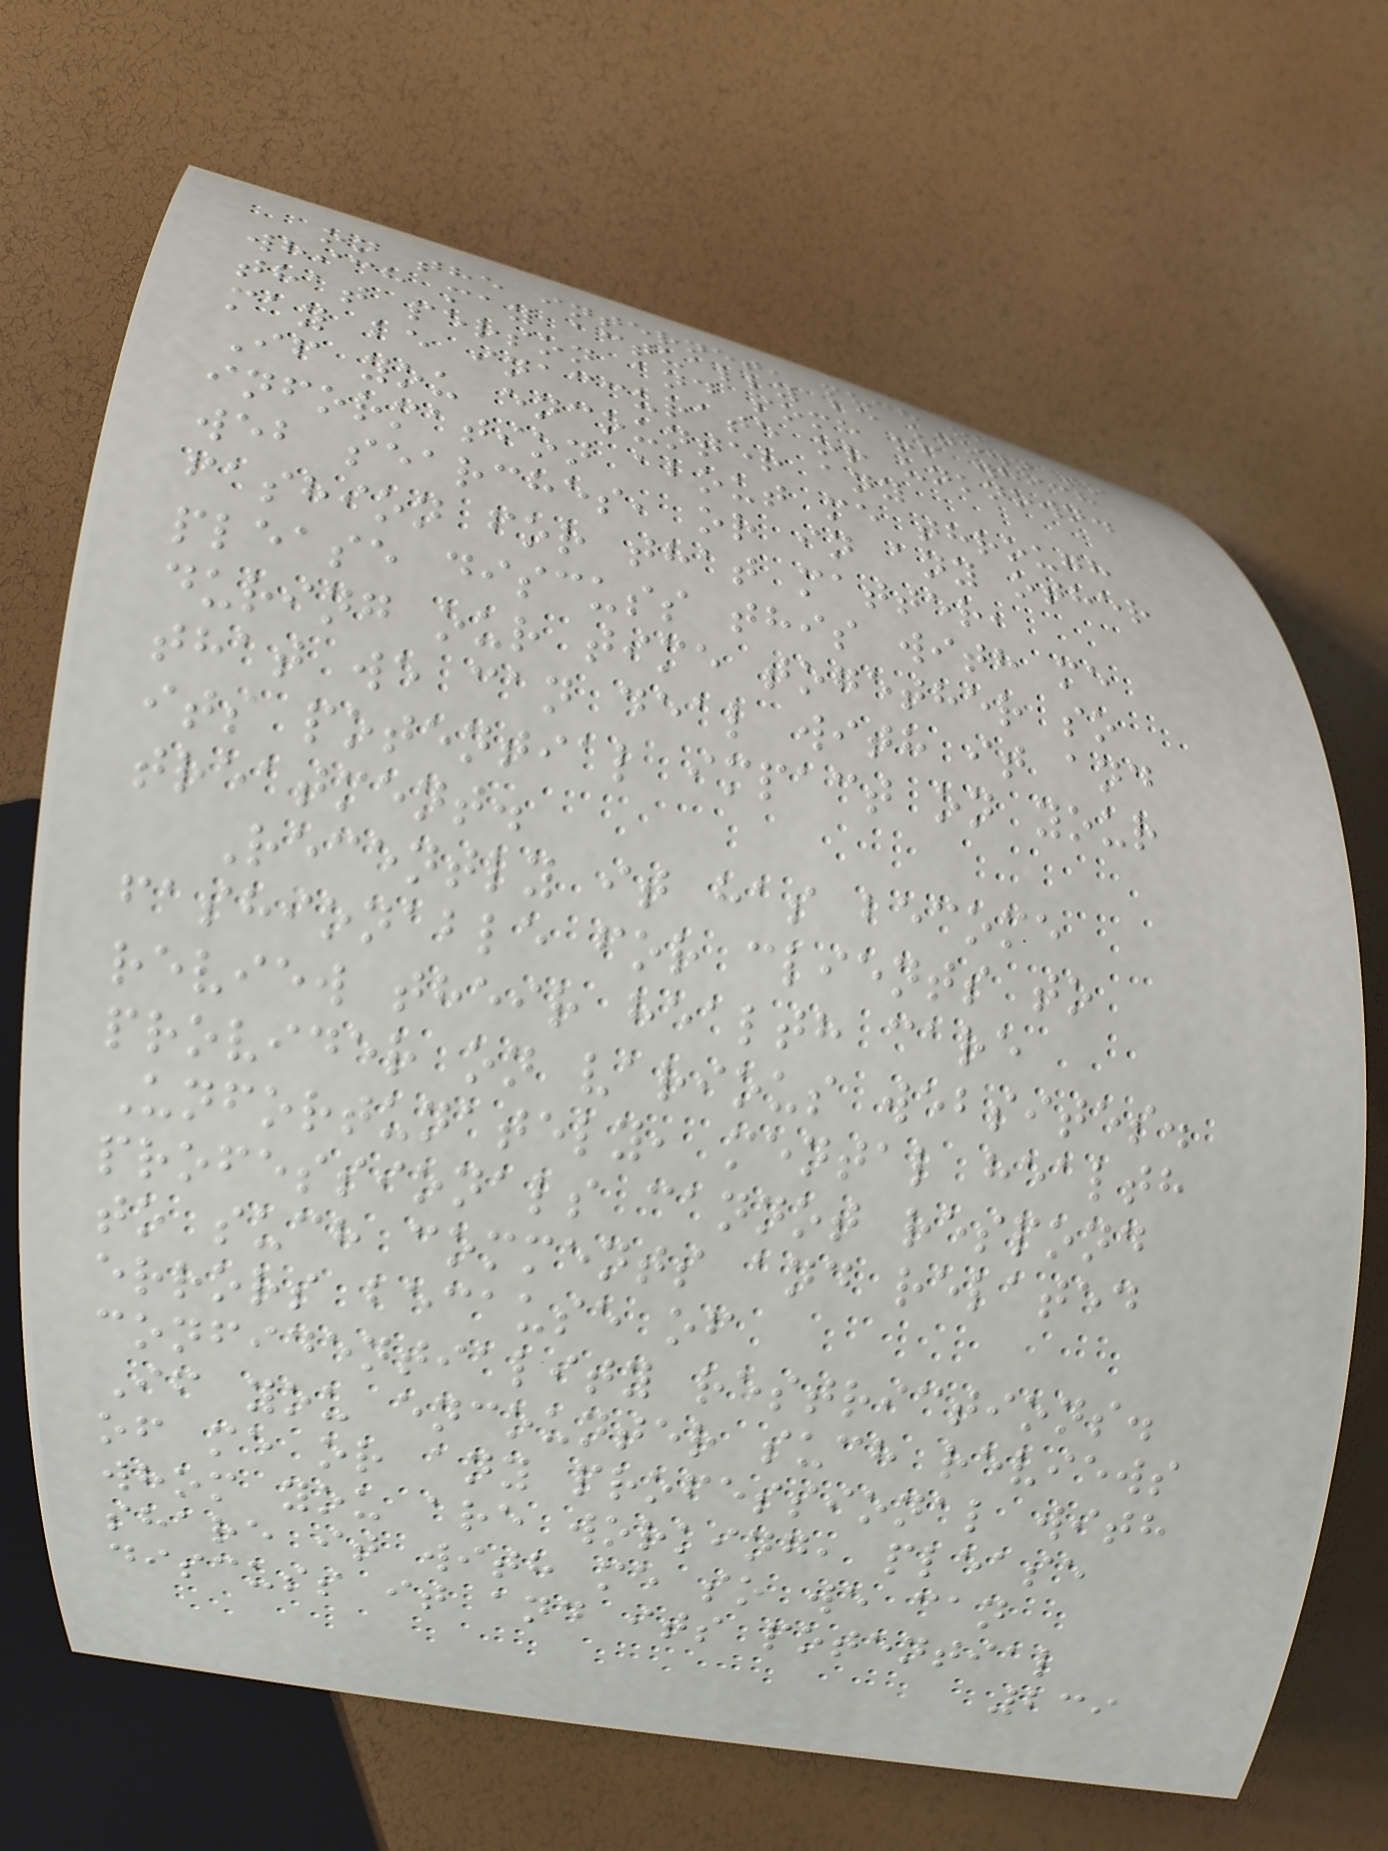on the internet, much of
which may actually be known to
that person and some of which
may be inaccurate or unknown.
If you encounter any
information about me through
web searches, or in any other
fashion for that matter,
please discuss this with me
during our time together so
that we can deal with it and
its potential impact on your
treatment.
Recently it has become
fashionable for clients to
review their health care
provider on various websites.
Unfortunately, mental health
professionals cannot respond
to such comments and related
errors because of
confidentiality restrictions.
If you encounter such reviews
of me or any professional with
whom you are working, please
share it with me so we can
discuss it and its potential
239
